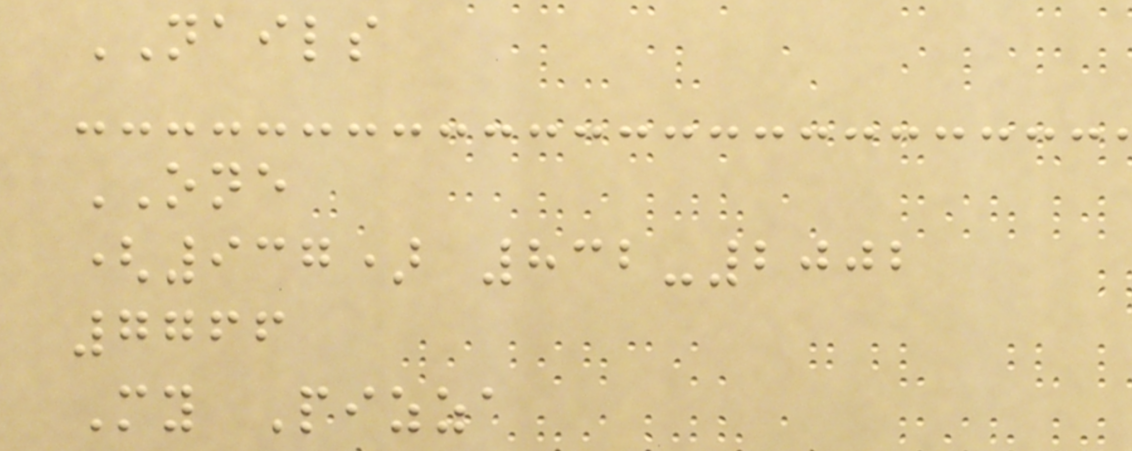NAILS
ONE
(937) 832-2002
7766
My Pizza
